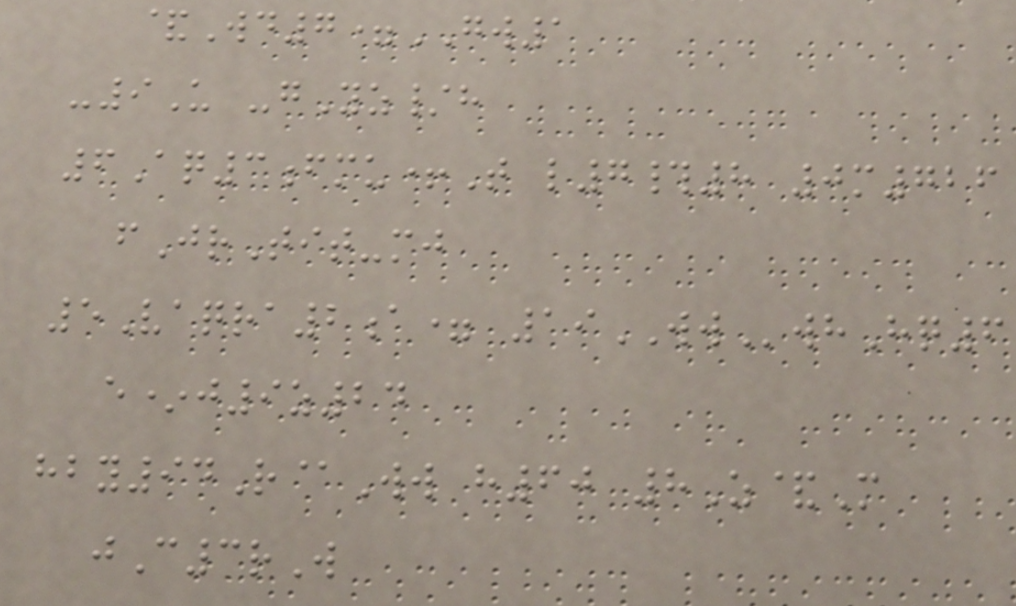&Wd7=GW1
-9U -gYz/h
6Aq3fmu+T l7#8 0m726
fJrTit-mj
5Vaqra2a= 19WWwhHq6
e*j9z24
hby94R@Ww h60 8Z&M
jC3rW
